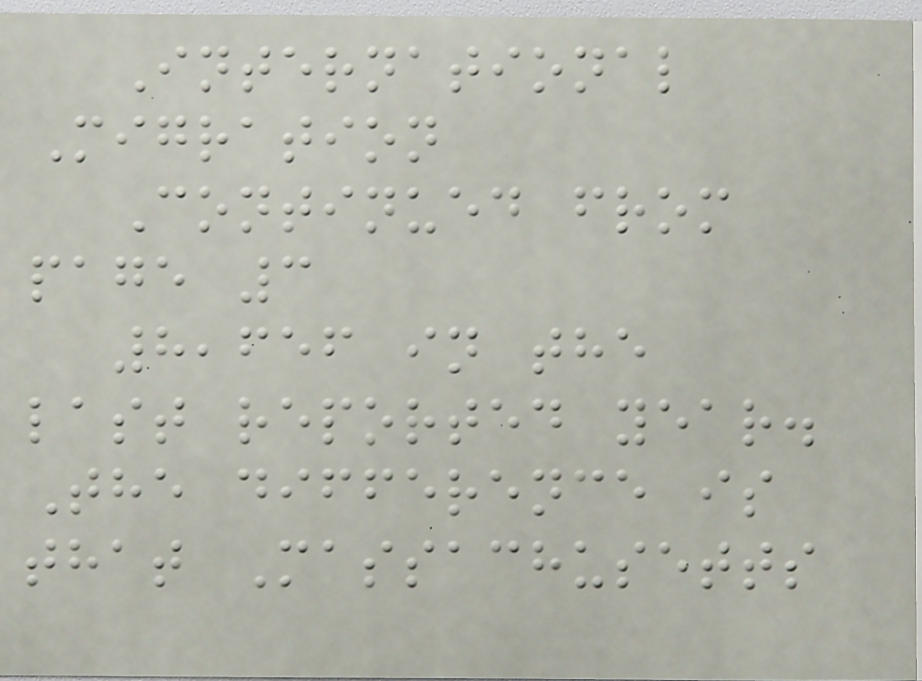International
Migration
Continued from
page 3
8,656 in the
last reported year.
The difference is
that Massachusetts
